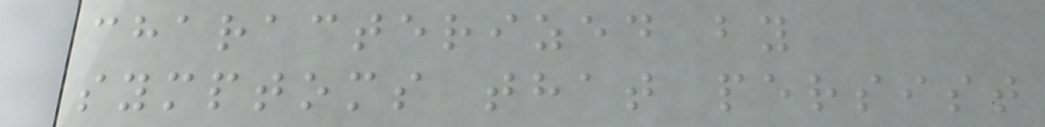characterized by
symptoms that persist
